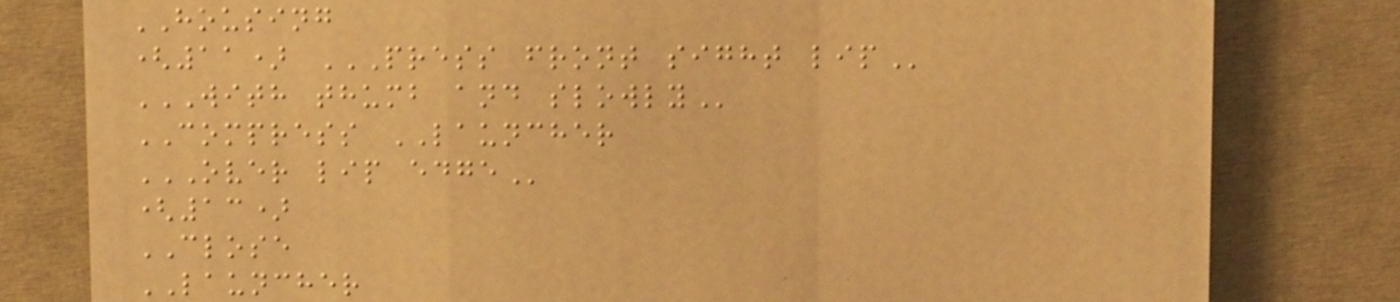HOUSING
(11) PRESS FRONT SIGHT LIP
WITH THUMB AND SLOWLY
COMPRESS LAUNCHER
OVER LIP EDGE
(13)
CLOSE
LAUNCHER
